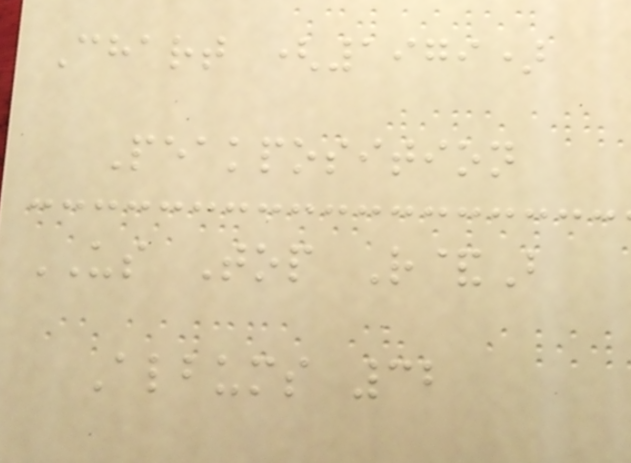Chart (1979)
Peakposition
US Top R&B
Albums 32
